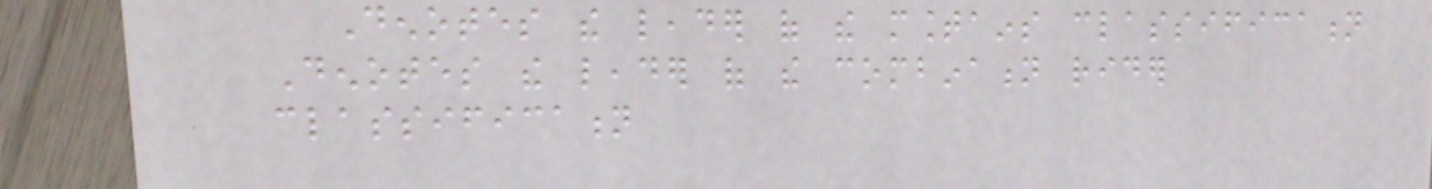Denotes the leader of the mountains classification
Denotes the leader of the combination rider
classification
